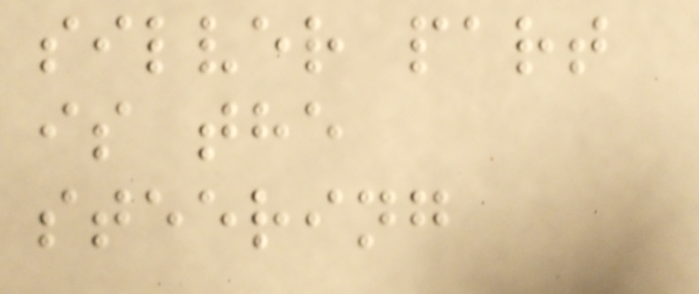silver part
is the
steering
